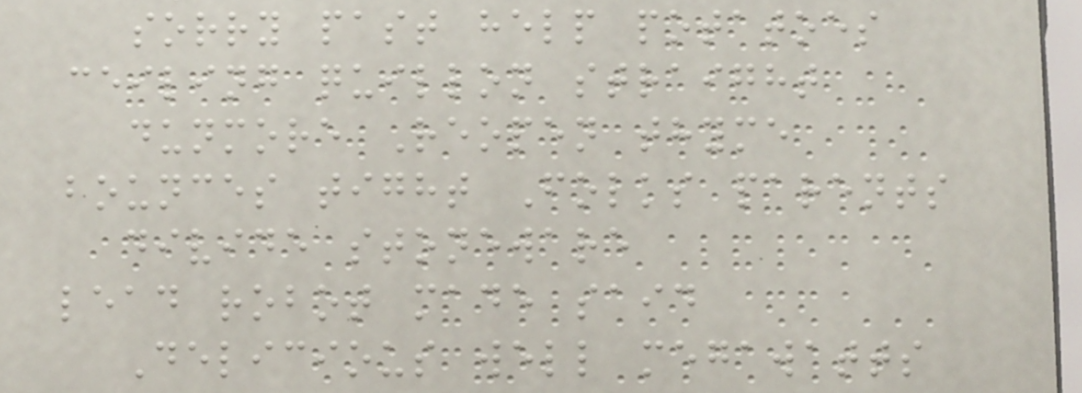sorry past help potatoes
ceiling quillon straight
dunmore Reopen thyme
bounces tight Folks parents
divide stoneware
lead robot made said
Delicious well megawatts
